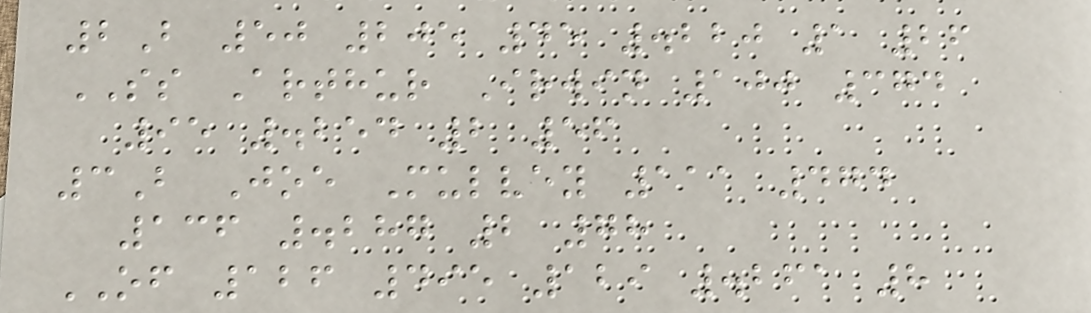2B 50 205 45 .220 1 26
SS Arthur Irwin 100 374
95 .254 2 56
3B Joe Mulvey 111 474
136 .287 2 78
OF 126 495 129 .261 8
